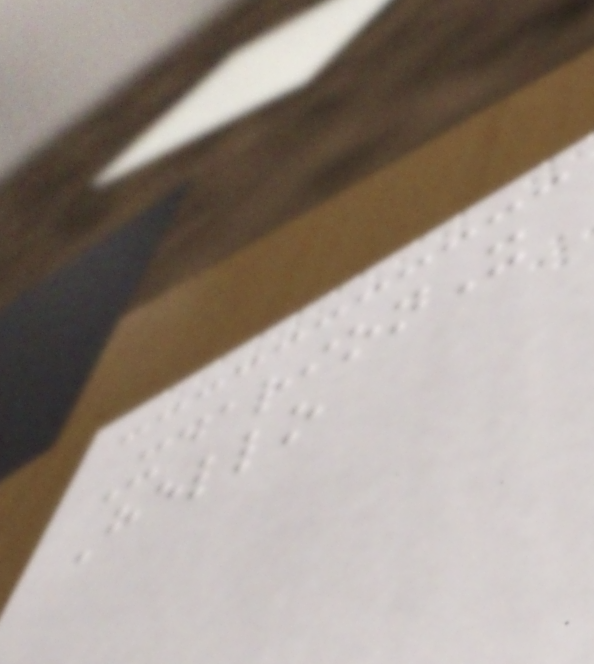XdarionX
Hello
